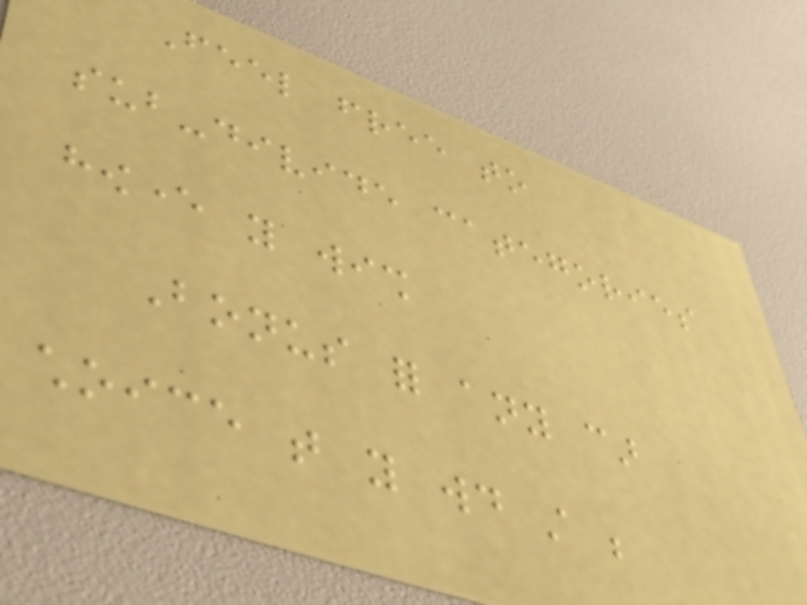Feel free to
sub-divide categories
however you wish
Bonus for any car
choice that you would still be
